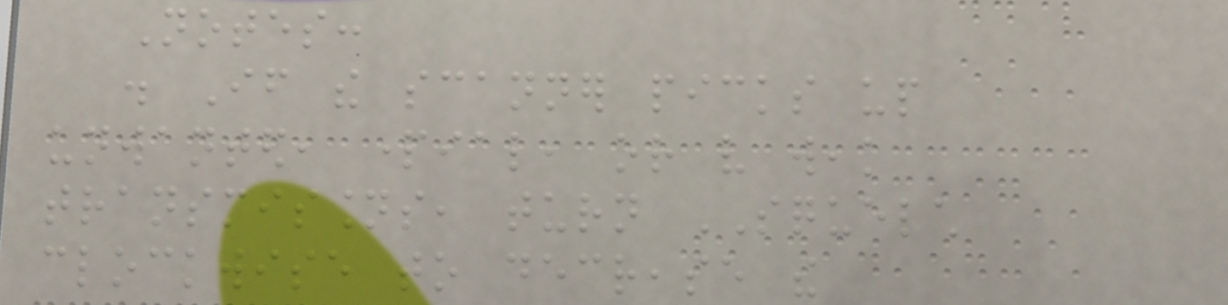Notes:
. If the scanner picks up
unwanted, partial, or very weak
transmissions, turn SQUELCH
clockwise to decrease the
